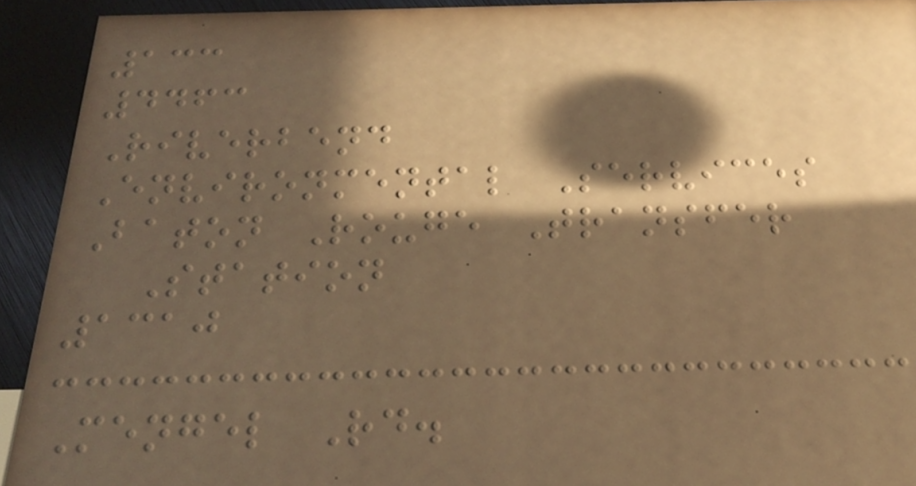133
4463
Riverbend
Environmental Services
Baton Rouge Transfer
Station
1310
Mengel Rd.
